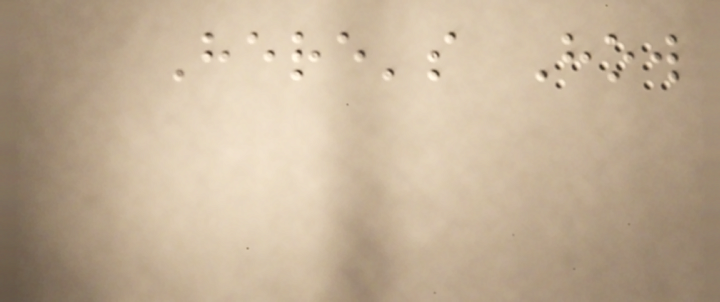Here's How
